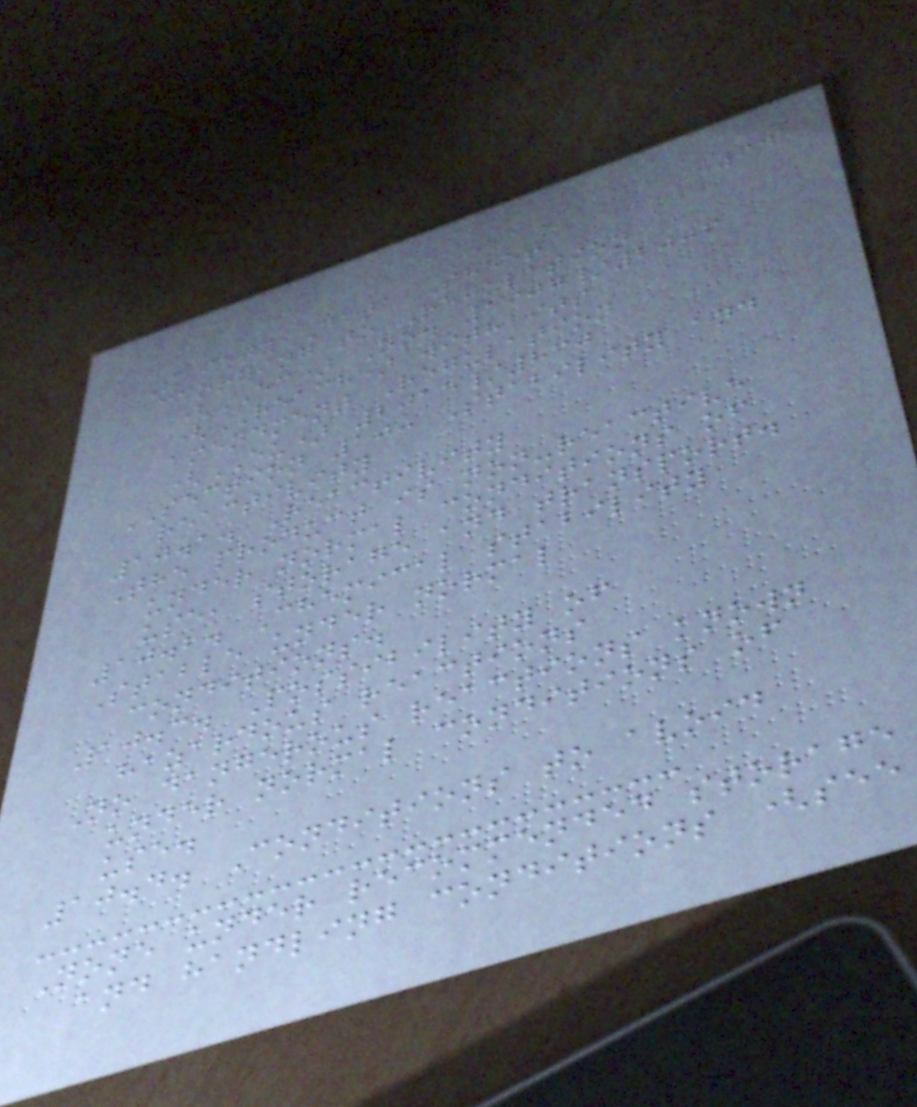64
Safety Data Sheet
according to Regulation
(EC) No. 1907/2006
(REACH) with its
amendment Regulation
(EU) 2015/830
SECTION 10: Stability and
reactivity
10.1. Reactivity
The product is non-reactive
under normal conditions of
use, storage and transport.
10.2. Chemical stability
Stable under normal
conditions.
10.3. Possibility of
hazardous reactions
No dangerous reactions known
under normal conditions of
use.
10.4. Conditions to avoid
None under recommended storage
and handling conditions (see
